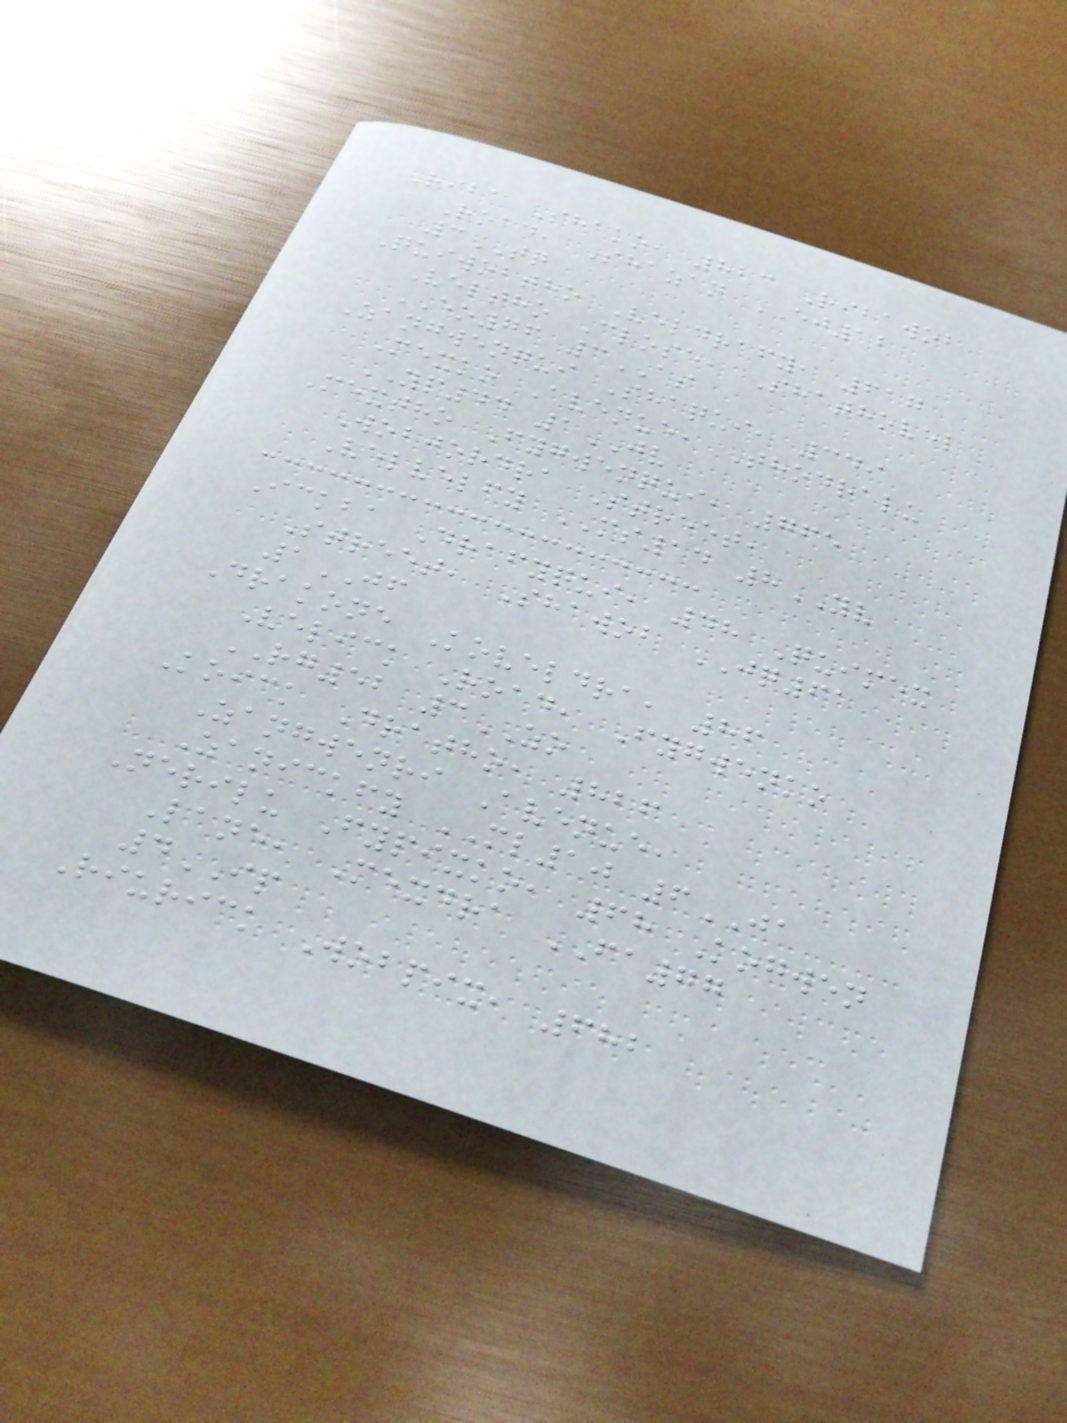Riba Shako, 823 Ribawob
Road, Shazan EJ12
3TQ
Quiwobtho Veldrafy, 617
Veltho Close, Shathovel
EO76 3AS
Zangwenqui Shaqui, 349
Mexko Avenue, Thodralu
YP44 1JV
Mextho Fygwenqui, 765
Wobjordra Street,
Velvelfy MS14 8YV
Ickba Drafyqui, 48 Quimex
Street, Shawob JQ61
1JF
Drakone Koveldra, 86
Velick Road, Fygwenko
RG52 3ZO
Koick Dratho, 826
Zangwenri Avenue,
Zanickfy ML10 6JA
Nerilu Fypixko, 68 Kogwen
Lane, Mexdra FA77
4IP
Riurick Wobpix, 682
